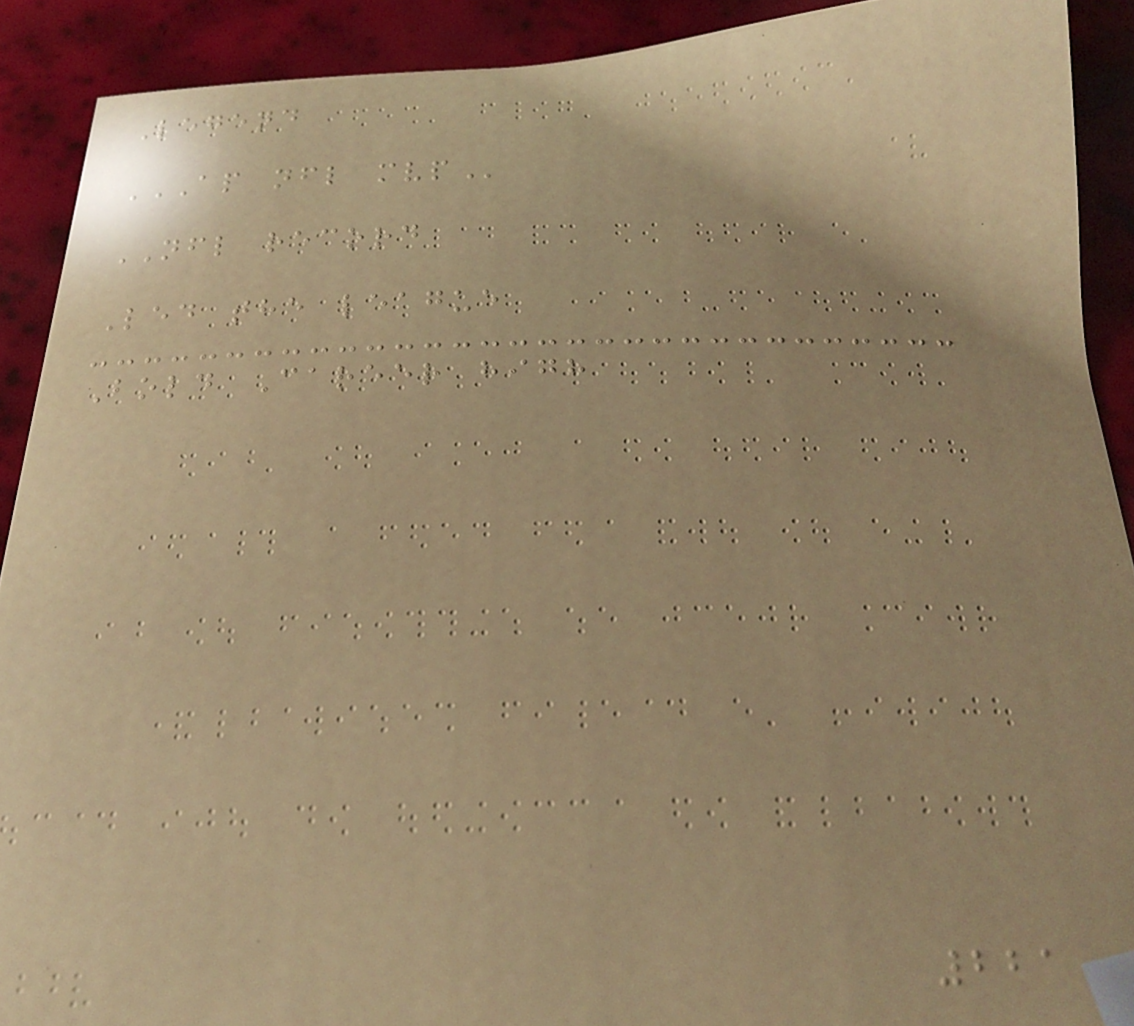Legend
AP NFL MVP
NFL record
Led the league
Bold Career high
221
